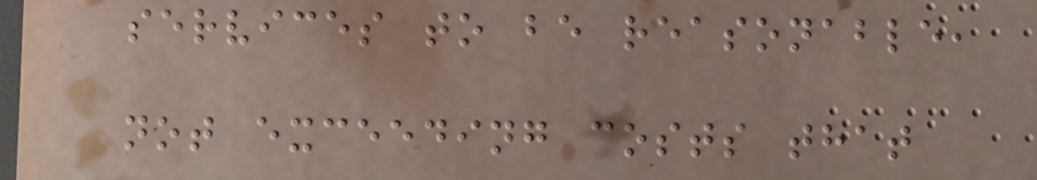services to be reasonable,
not exceeding costs that
